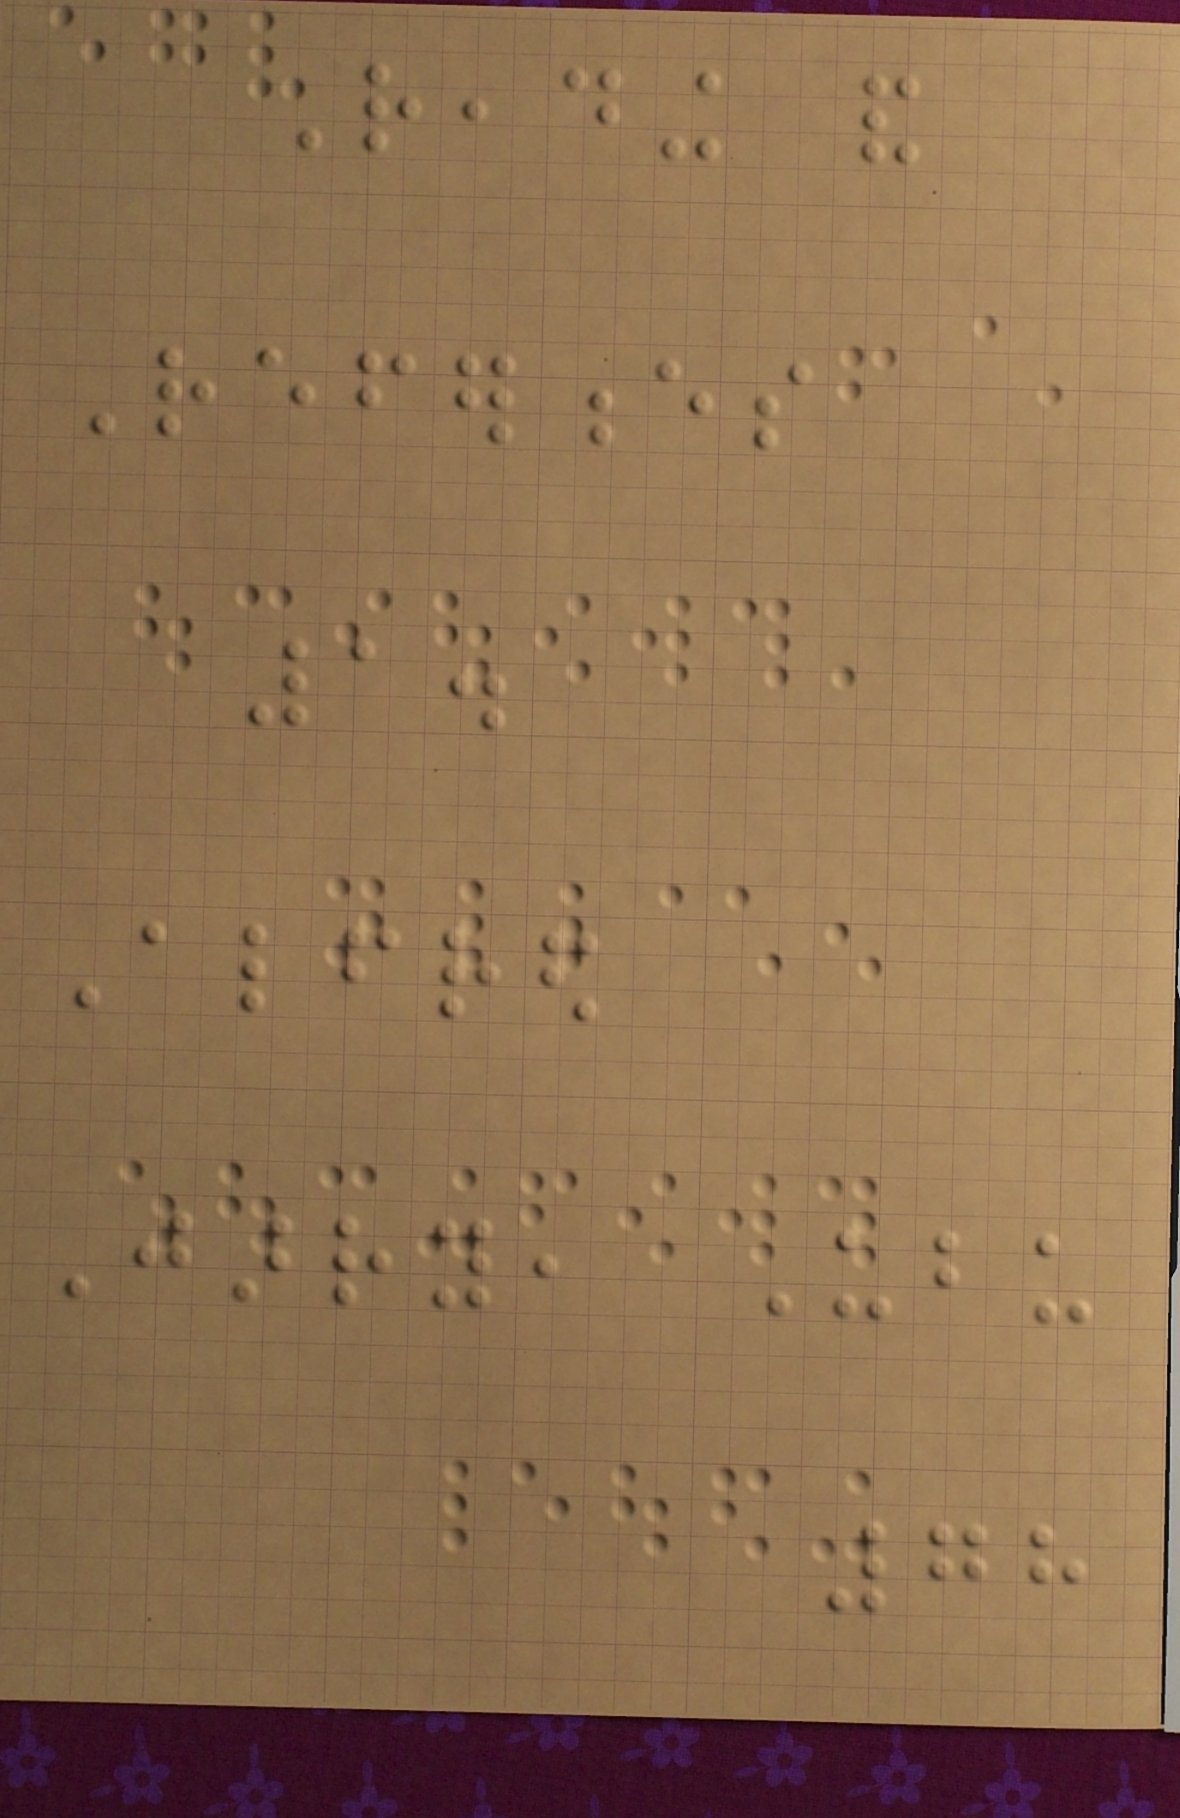Reading and
References
1.
Alfred
Jarry, Ubu
78
